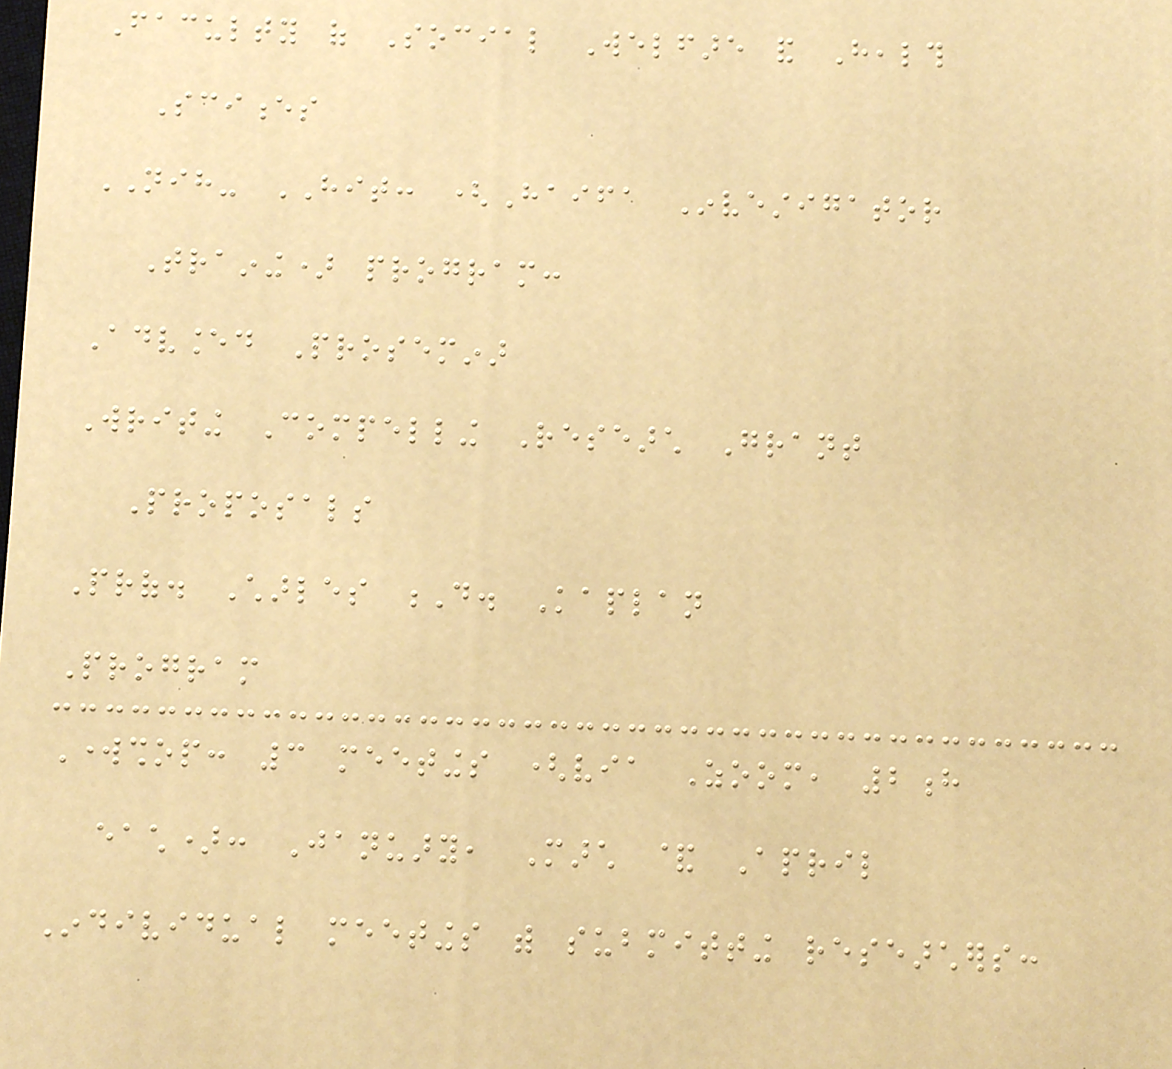Faculty of Social Welfare and Health
Sciences
NIH- HIT: (Haifa Investigator
Training) program:
Advanced Proseminar
Writing Compelling Research Grant
Proposals
Prof. Charles D. Kaplan
Program
Workshop: 3 meetings (via Zoom, 2h
each): January, March & April
Individual meetings with submitting researchers:
